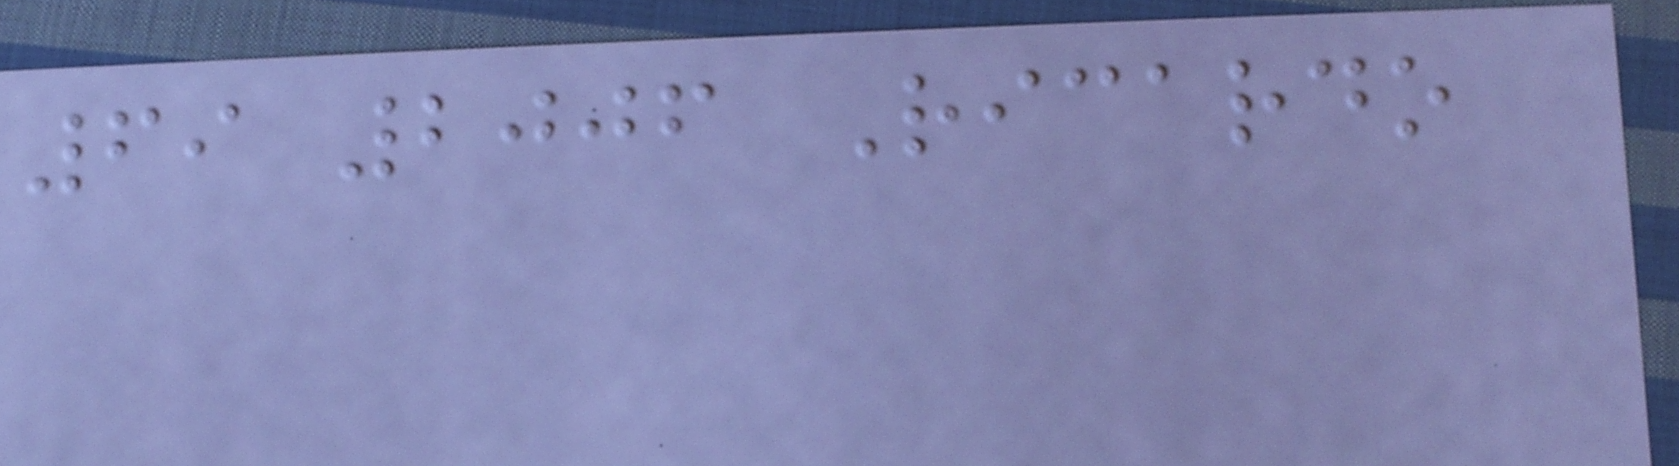69 2006 Ricardo
